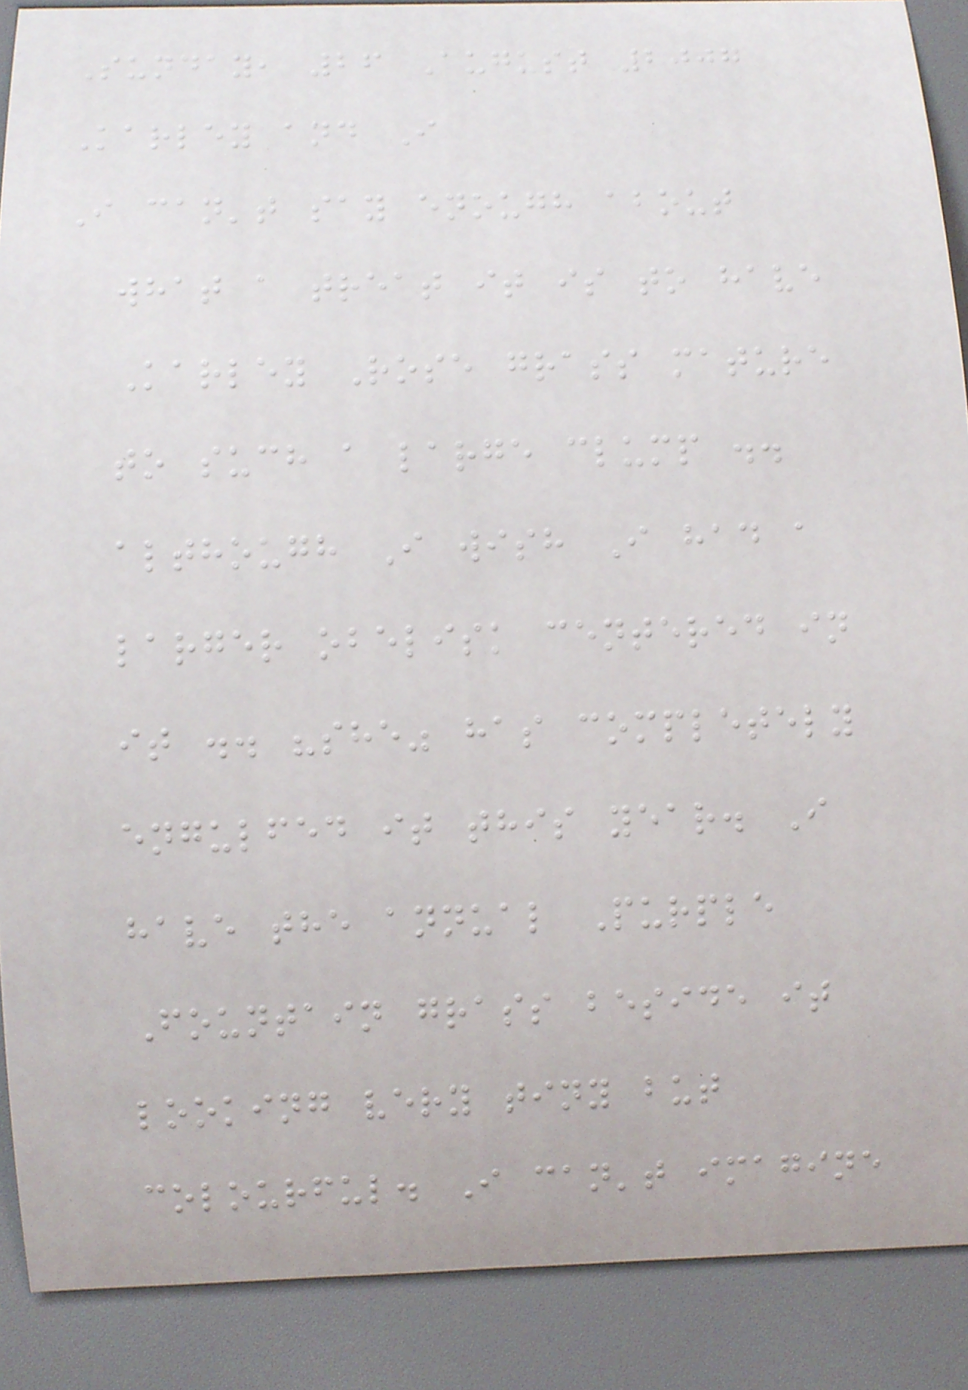Sunday, 26 August 2007
Karley and I
I can't say enough about
what a treat it is to have
Karley Rose grass mature
to such a large clump ..
although I wish I had a
larger obelisk centered in
it .. "she" has completely
engulfed it this year. I
have the annual Purple
Fountain grass beside it
looking very tiny but
colourful. I can't imagine
